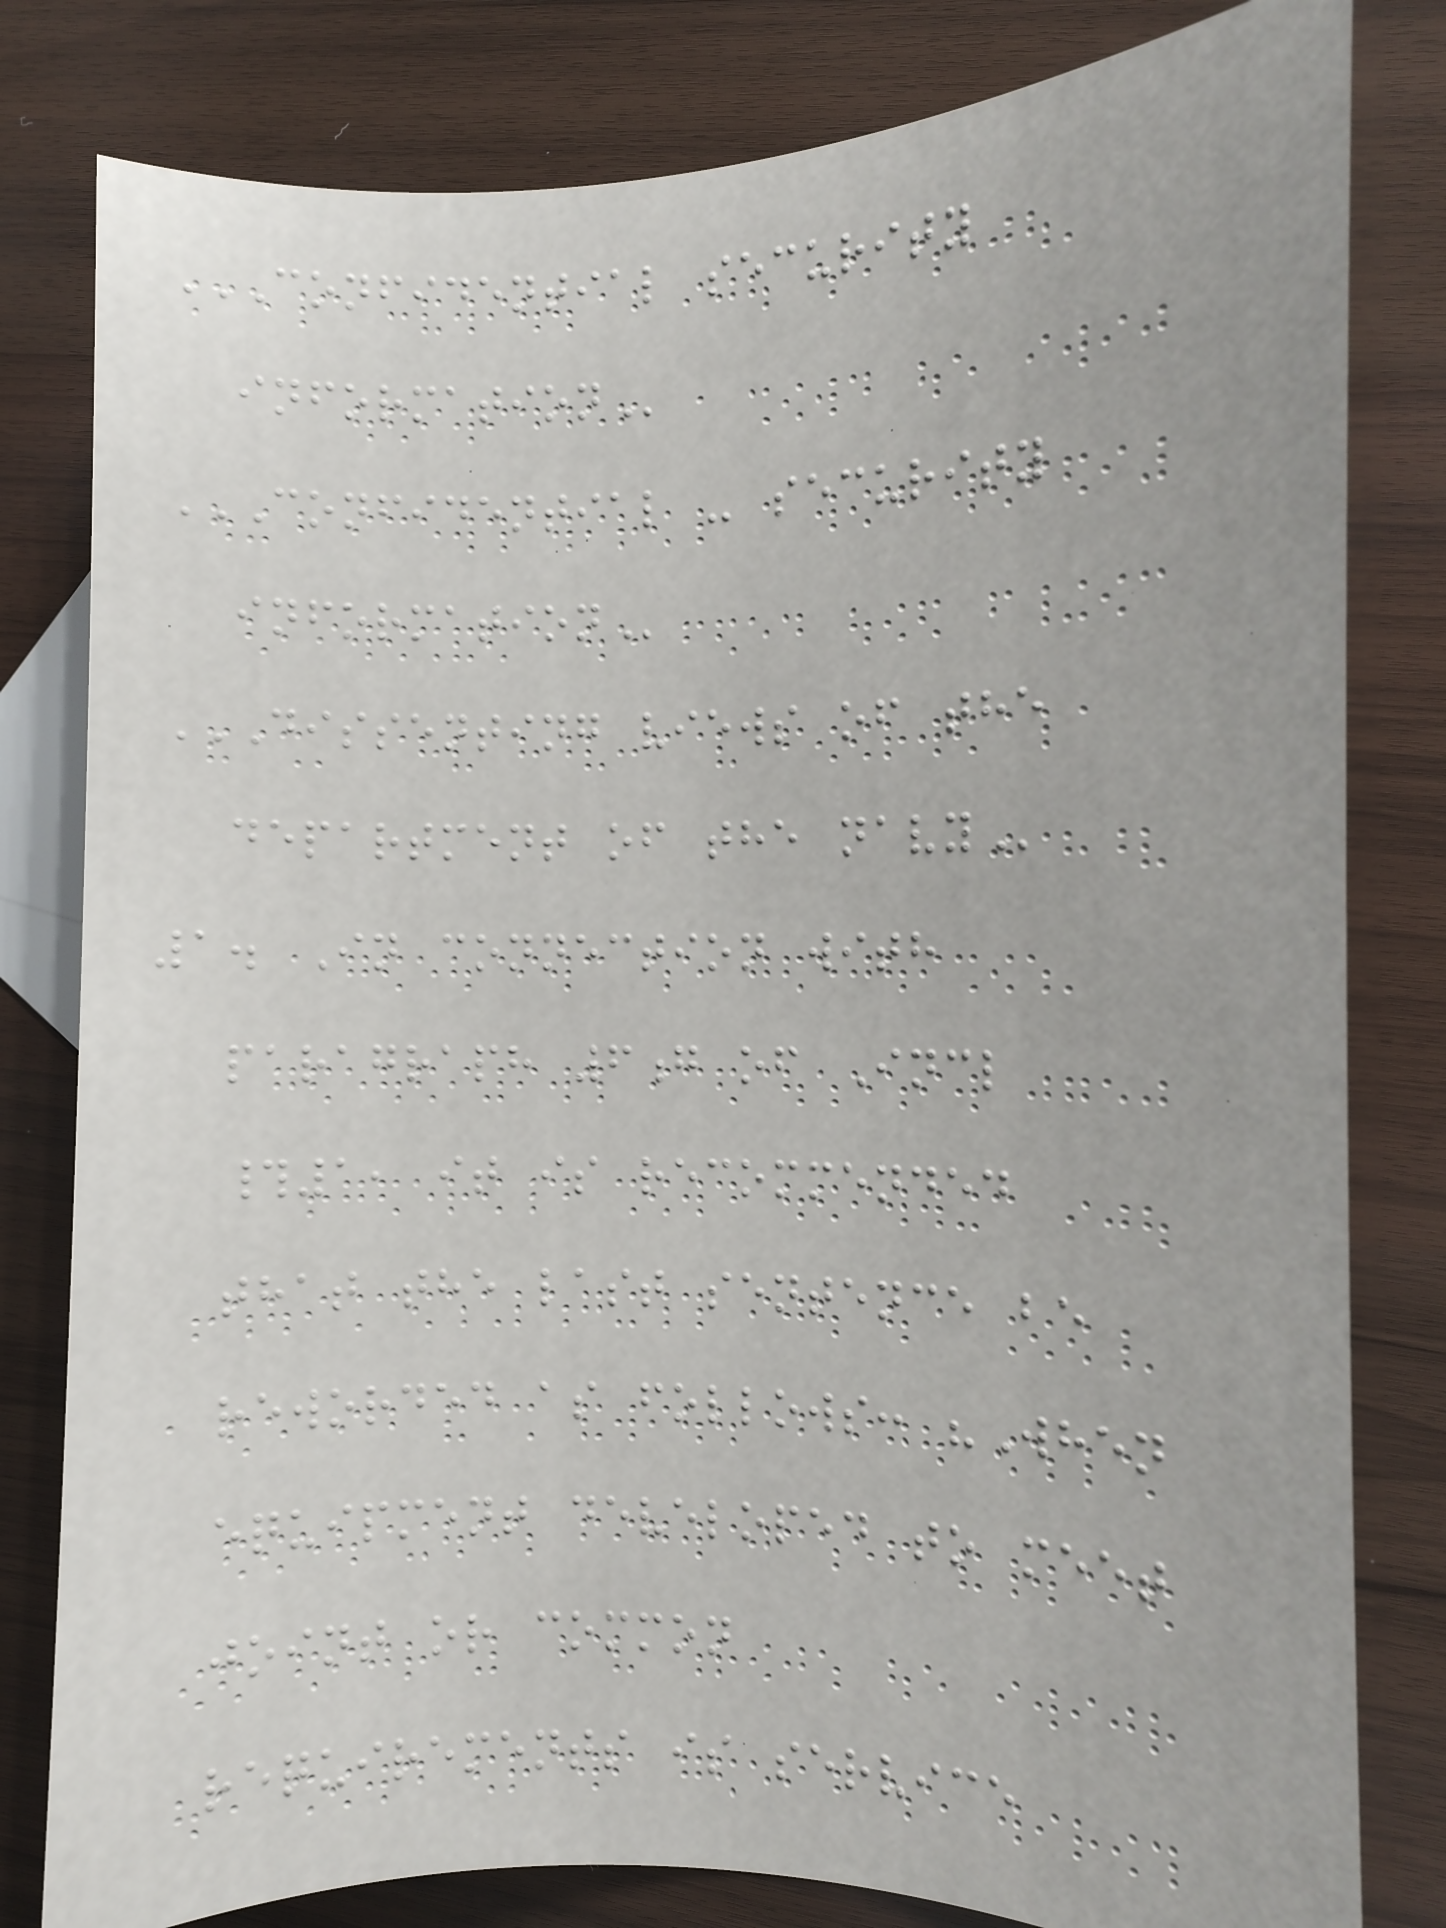CONFIDENTIAL SECURITY
INFORMATION
CONFIDENTIAL - SECURITY
INFORMATION
DISSENTING VIEWS OF THE
DEPARTMENT OF THE NAVY
1. In connection with
paragraph 6g of Incl
#1, it is recommended
that the last sentence be
reworded as follows: "When
equipment developed to meet
joint or common
requirements is service
